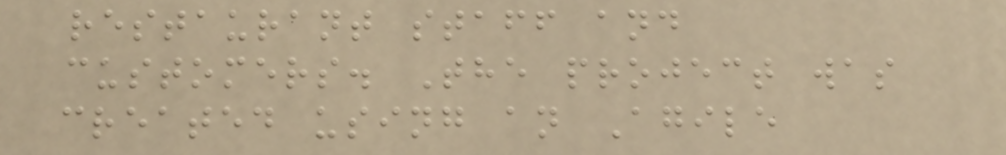restaurant staff and
customers. The project was
created using an Agile
